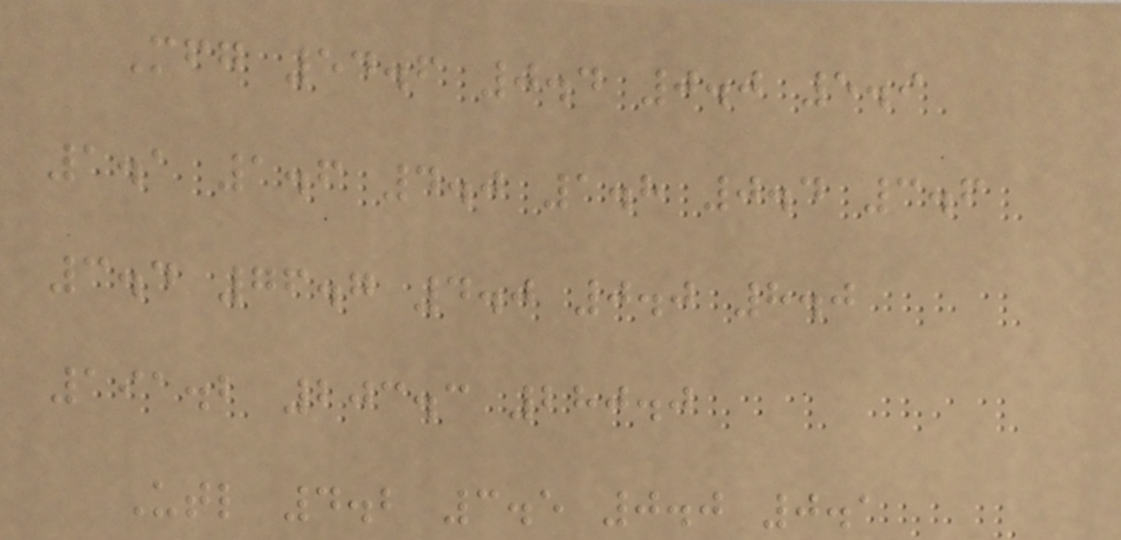Mfg 54.6 0.4 0.0 5.9
1.1 1.6 4.0 1.8 0.4 3.6
3.4 76.7 4.0 0.0 8.0
191.2 203.3 280.0
Utl 4.2 3.5 0.0 0.1
